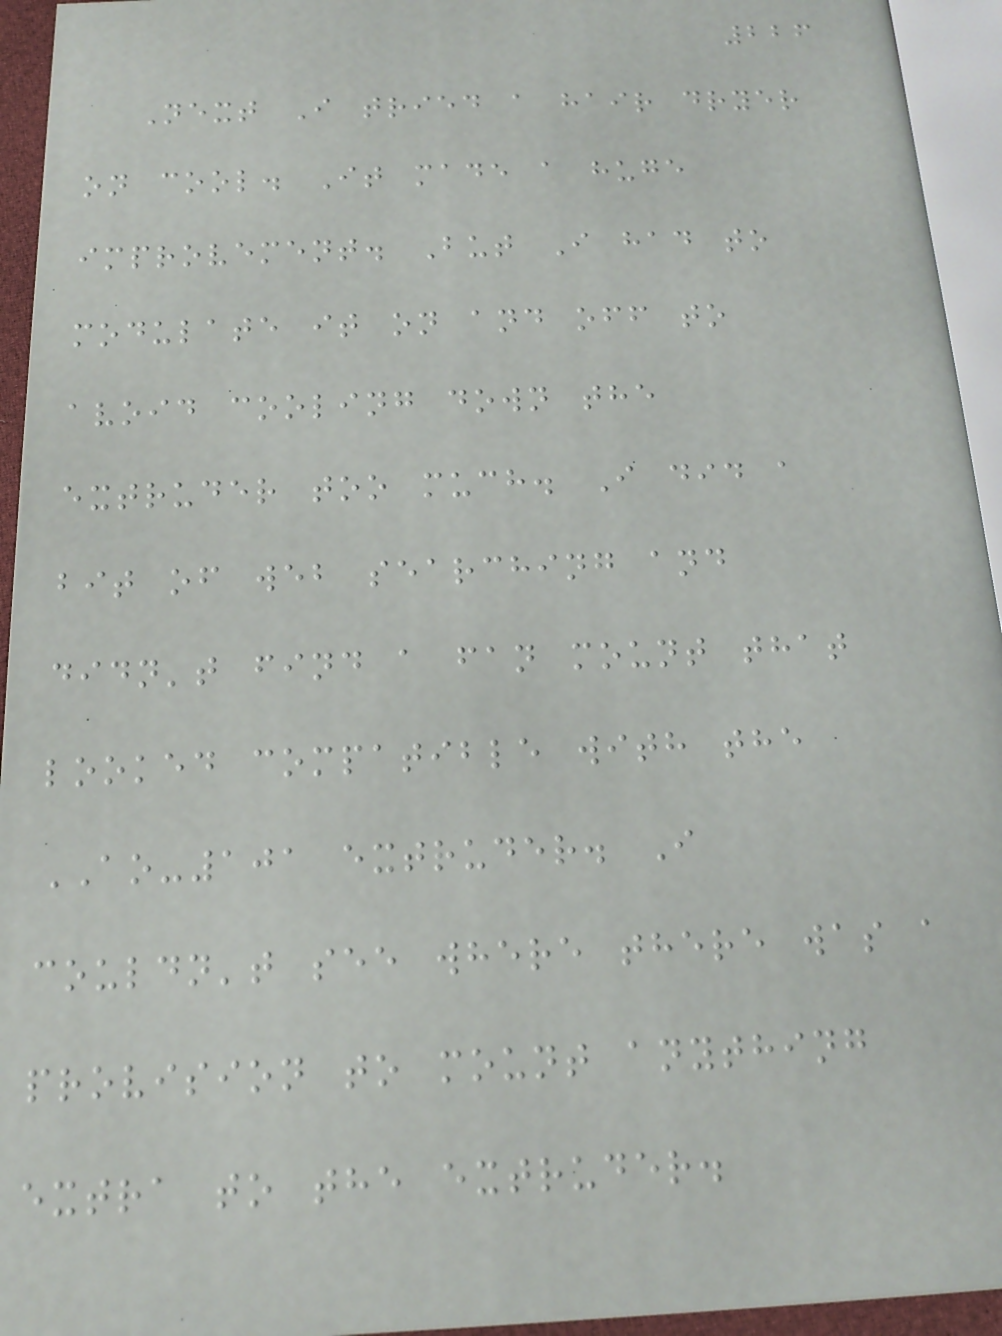226
Next I tried a hair dryer
on cool. It made a huge
improvement. But I had to
modulate it on and off to
avoid cooling down the
extruder too much. I did a
bit of web searching and
didn't find a fan mount that
looked compatible with the
AO-101 extruder. I
couldn't see where there was a
provision to mount anything
extra to the extruder.
